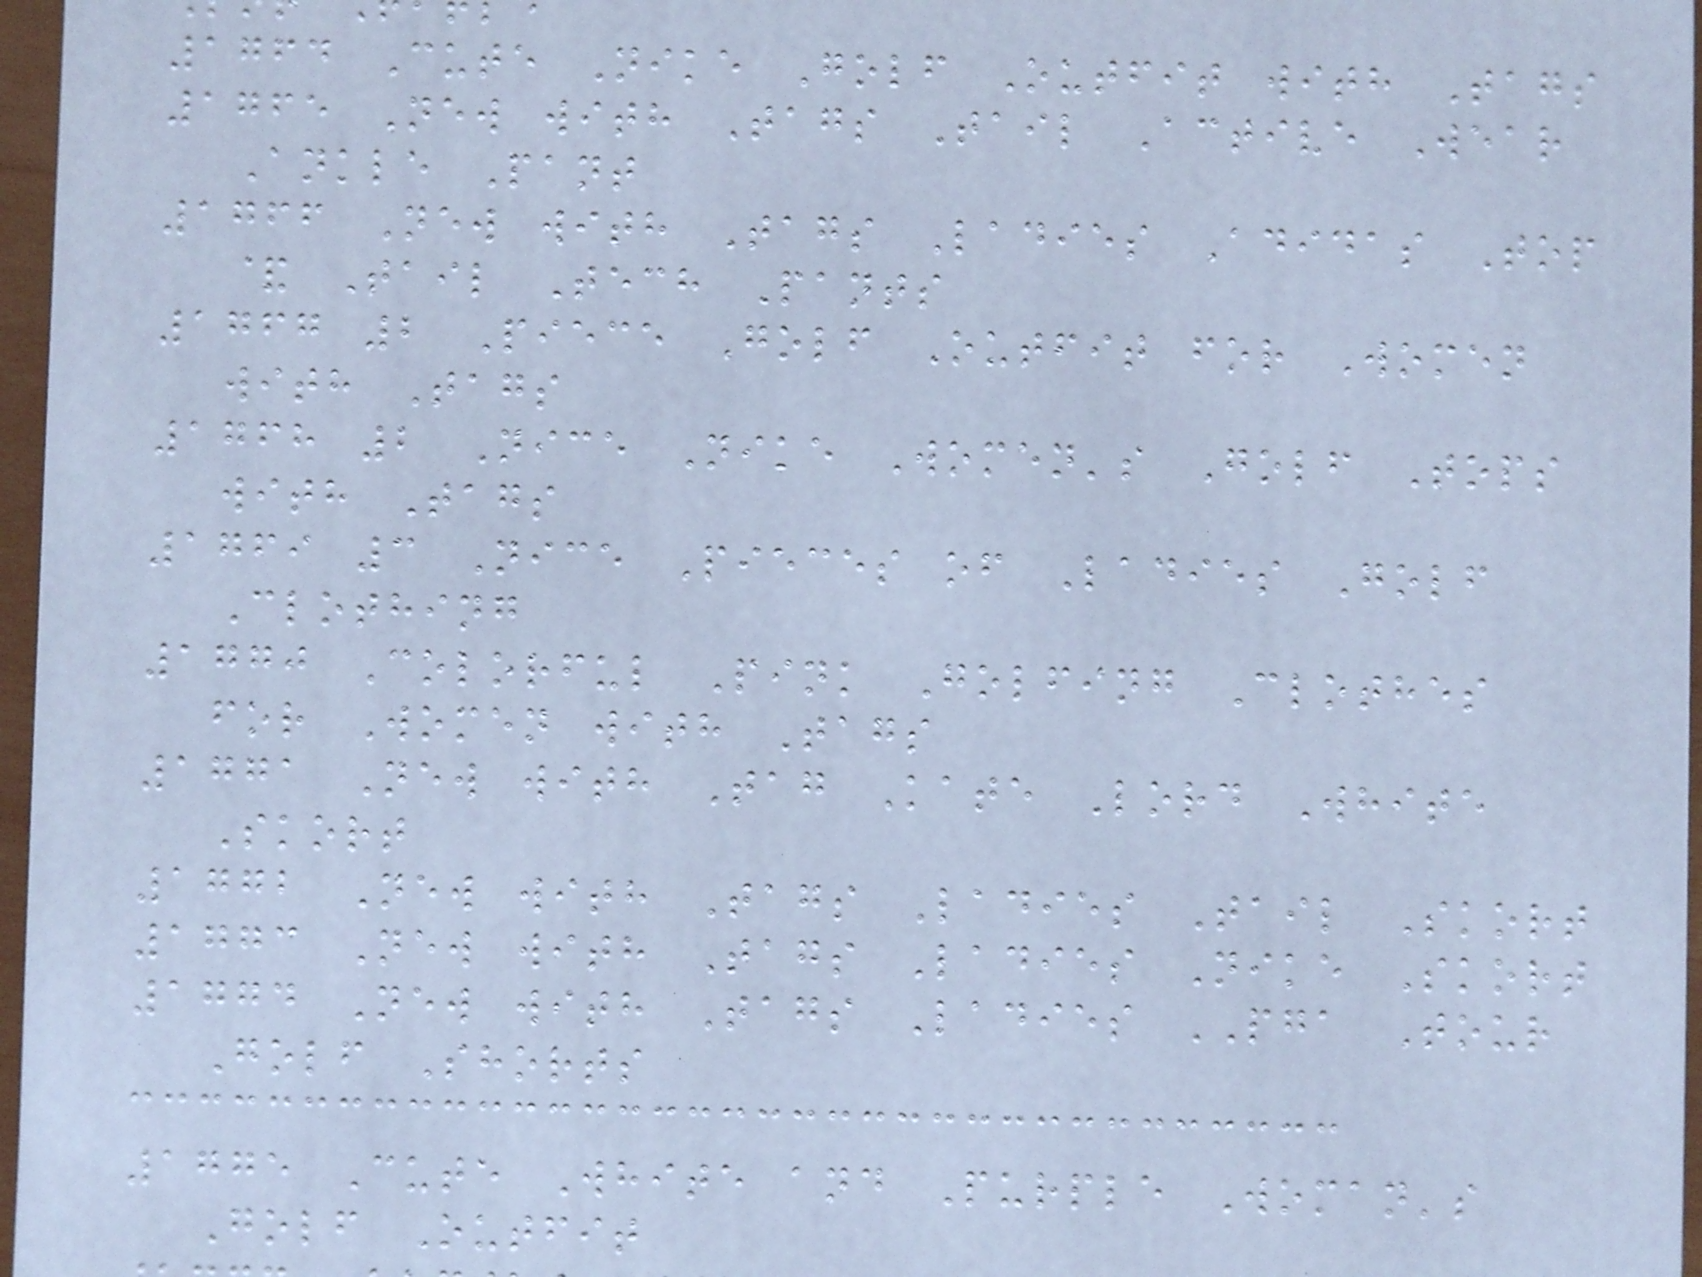1764 Cute Nike Golf Outfit with Tags
1765 New with Tags Tail Active Wear
Ankle Pant
1766 New with Tags Ladies Adidas Top
& Tail Tech Pants
1767 2 Piece Golf Outfit for Women
with Tags
1768 2 Nice Nike Women's Golf Tops
with Tags
1769 3 Nice Pieces of Ladies Golf
Clothing
1770 Colorful Pink Golfing Clothes
for Women with Tags
1771 New with Tag Kate Lord White
Skort
1772 New with Tags Ladies Tail Skort
1773 New with Tags Ladies Nike Skort
1774 New with Tags Ladies PGA Tour
Golf Shorts
1775 Cute White and Purple Woman's
Golf Outfit
